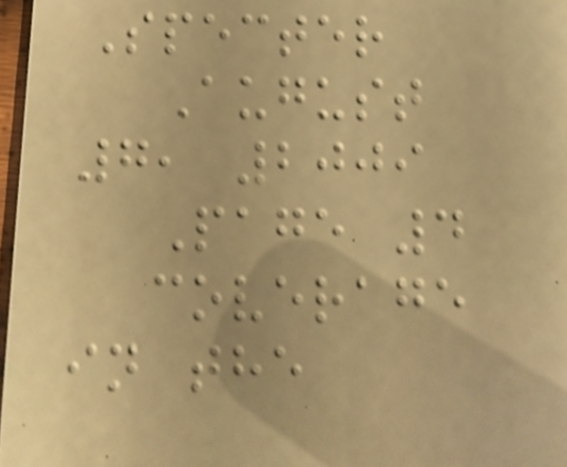Specter
August
7, 2009
Page 4
coverage
in the
